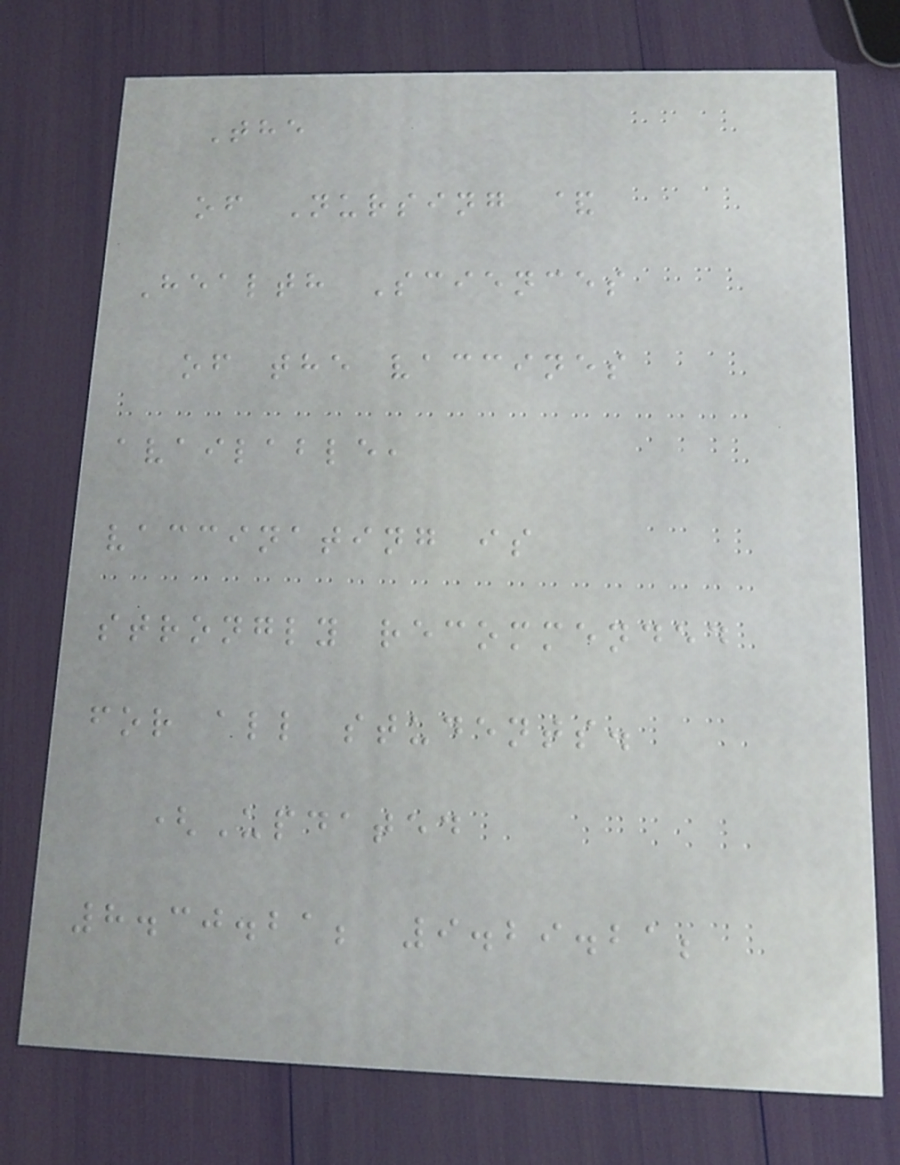The
of Nursing &
Health Sciences
of the vaccines
available,
vaccinating is
strongly recommended
for all students.
(Updated
8.30.21; 9.29.21;
